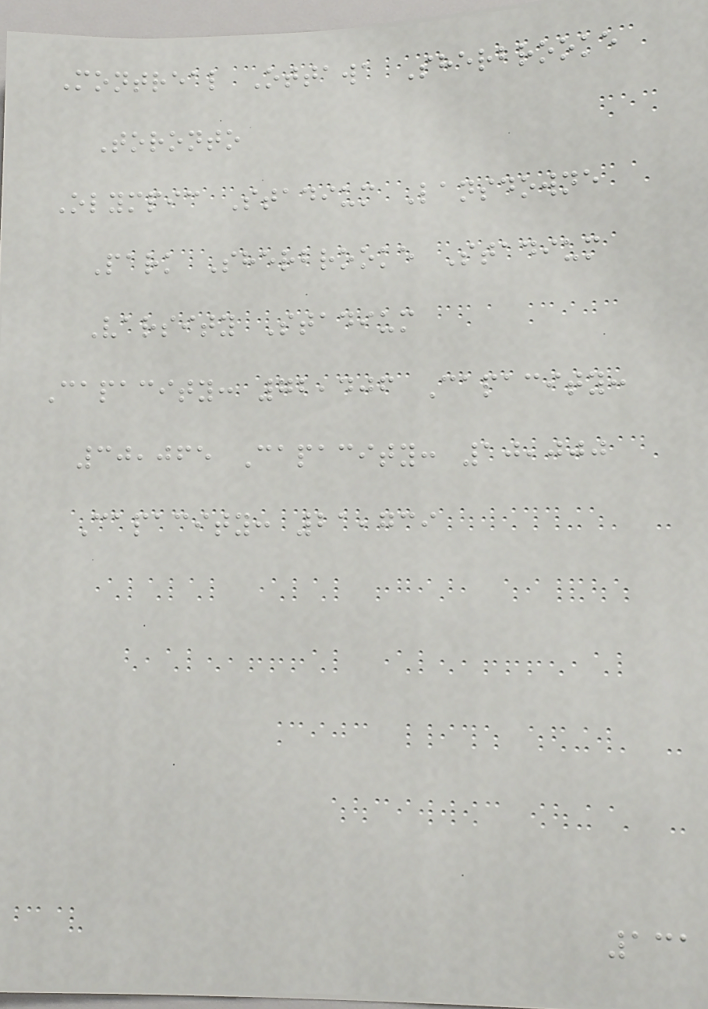Montreal Ottawa Sherbrooke
Toronto
Olympic Stadium Lansdowne
Park Sherbrooke Stadium
Varsity Stadium
Capacity: 72,406 Capacity:
30,065 Capacity: 10,000
Capacity: 21,739
131
